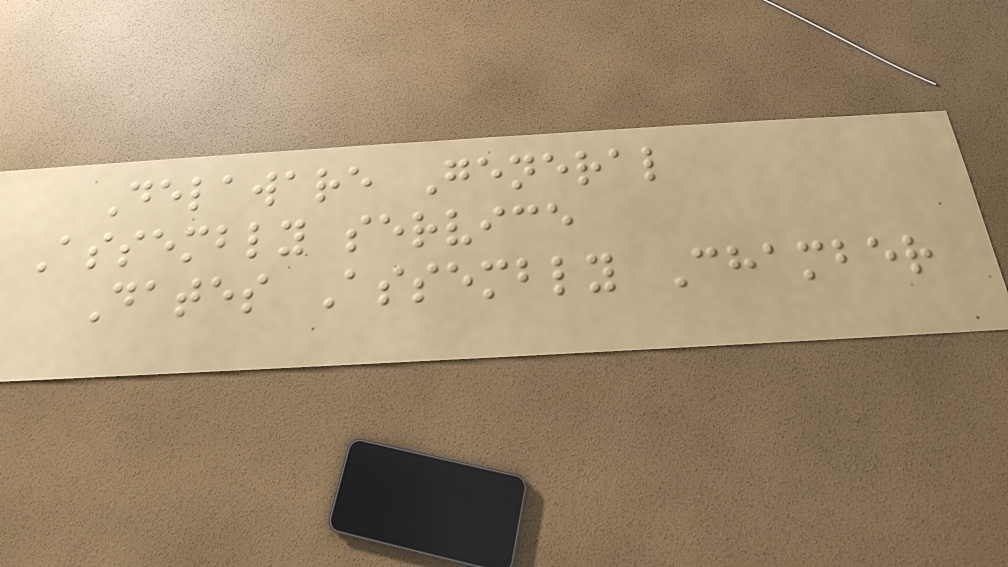Delaware General
Assembly service
Dates Assembly Chamber
